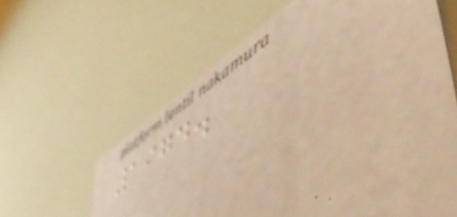1974.
